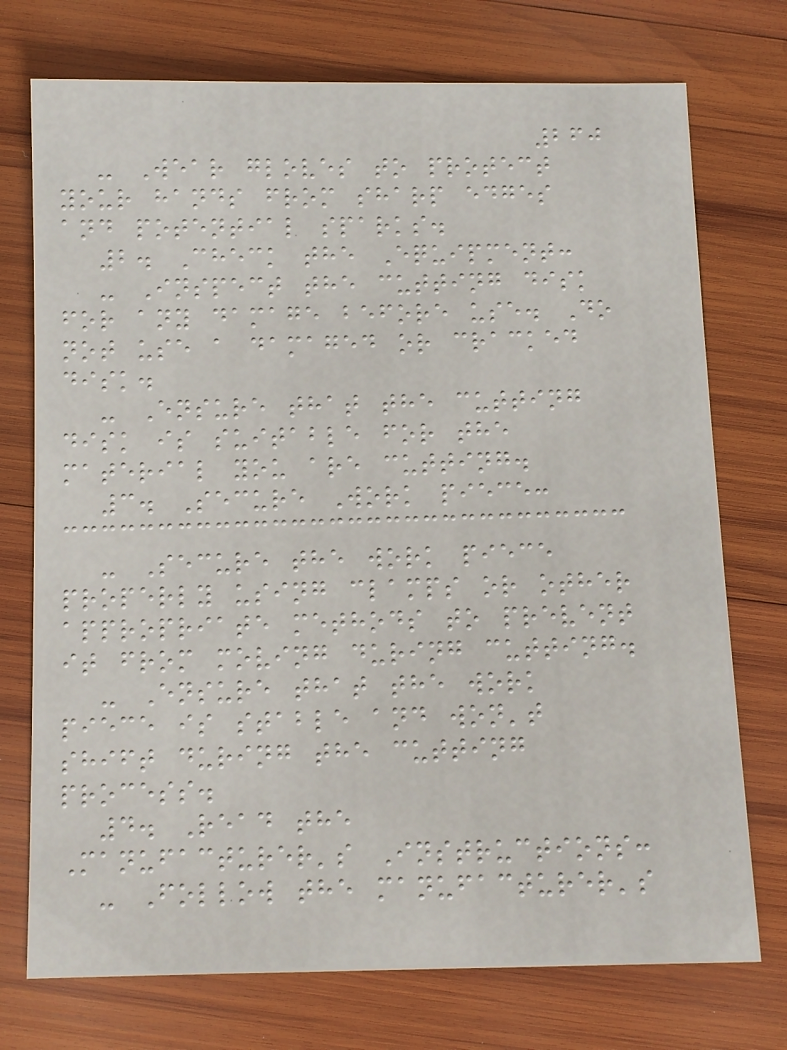260
- Wear gloves to protect
your hands from sharp edges
and potential sparks.
2. Check the Equipment:
- Inspect the cutting disk
for any damage before use. Do
not use a damaged or cracked
disk.
- Ensure that the cutting
disk is suitable for the
material you are cutting.
3. Secure Work piece:
- Secure the work piece
properly using clamps or other
appropriate methods to prevent
it from moving during cutting.
- Ensure that the work
piece is stable and won't
shift during the cutting
process.
4. Read the
Manufacturer's Instructions:
- Follow the manufacturer's
